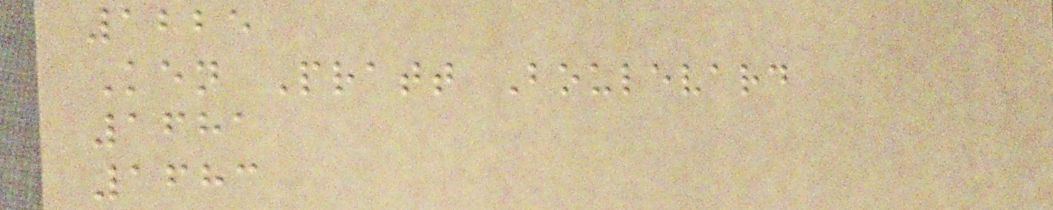1225
Ken Pratt Boulevard
1681
1683
